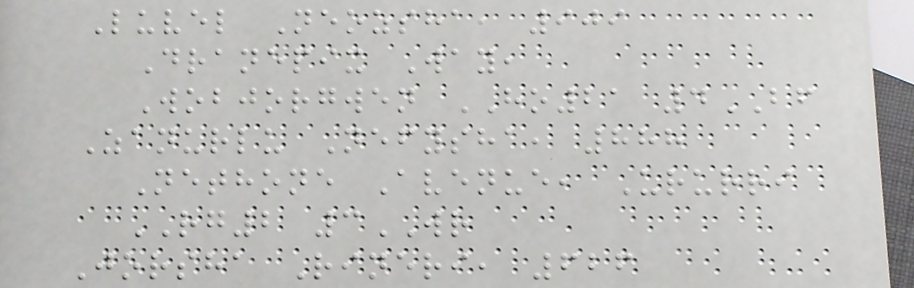Luvel Neozsha, 909
Dranepix Way,
Wobjorgwen HO21 4BF
Zanurlu Nefysha, 888
Nethone Avenue, Ururri
RG2 3WR
Jorsha Rineri, 626
